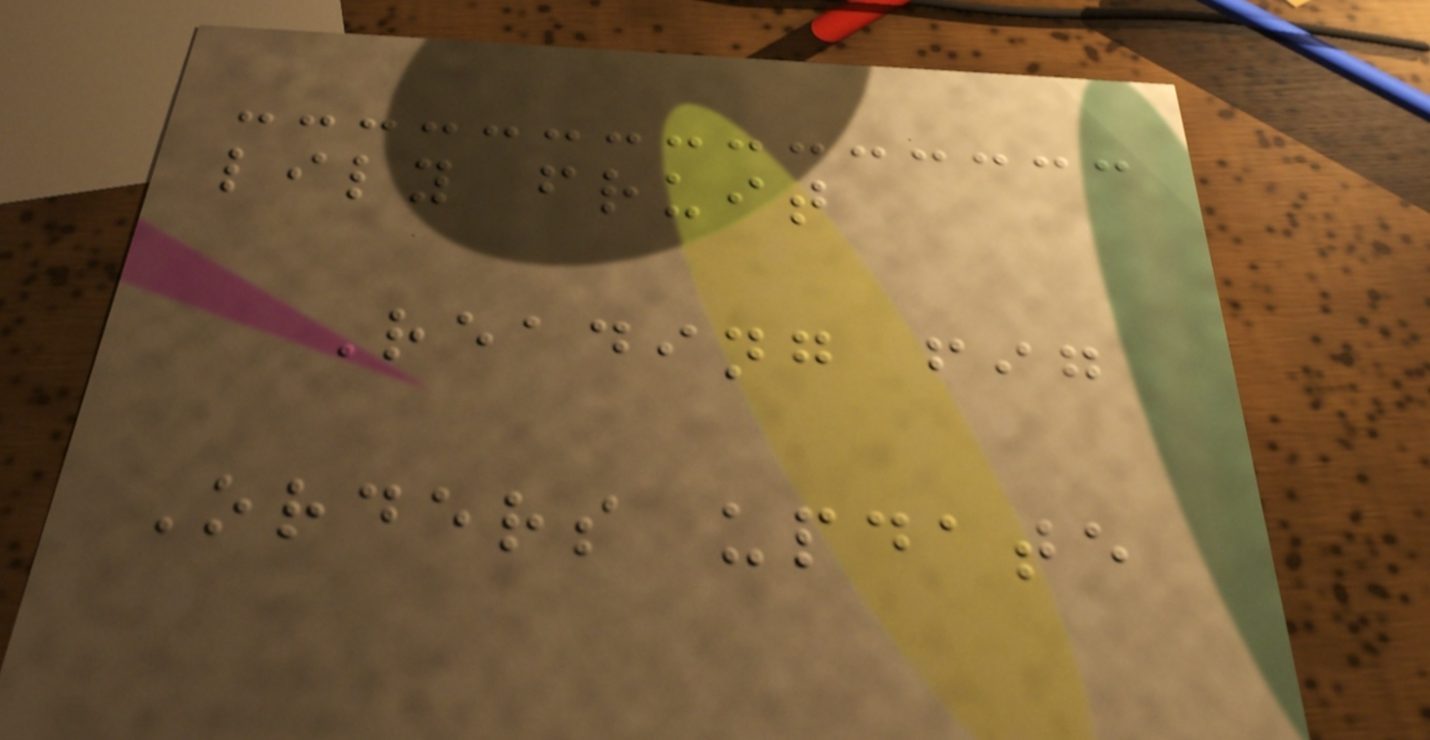lily fruit
Reading fig
Orders update
